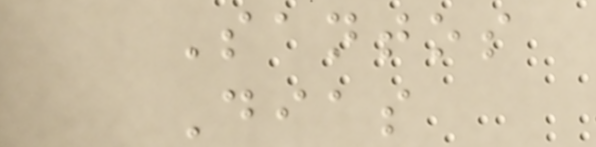Santos
Dias
